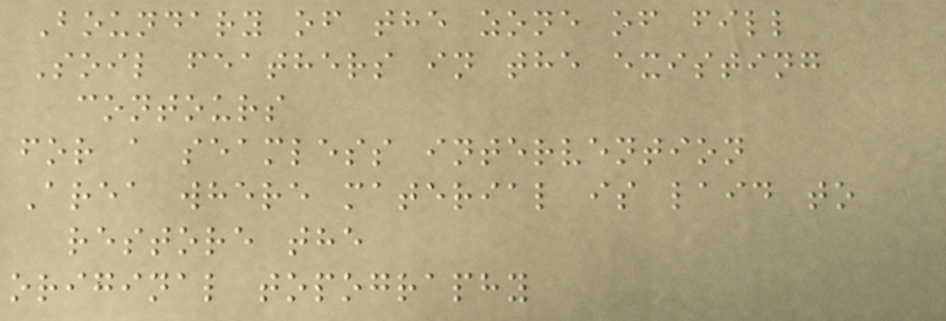Boundary of the zone of fill
Soil feathers in the existing
contours
for a seamless intervention
Area where material is laid to
restore the
original topography
